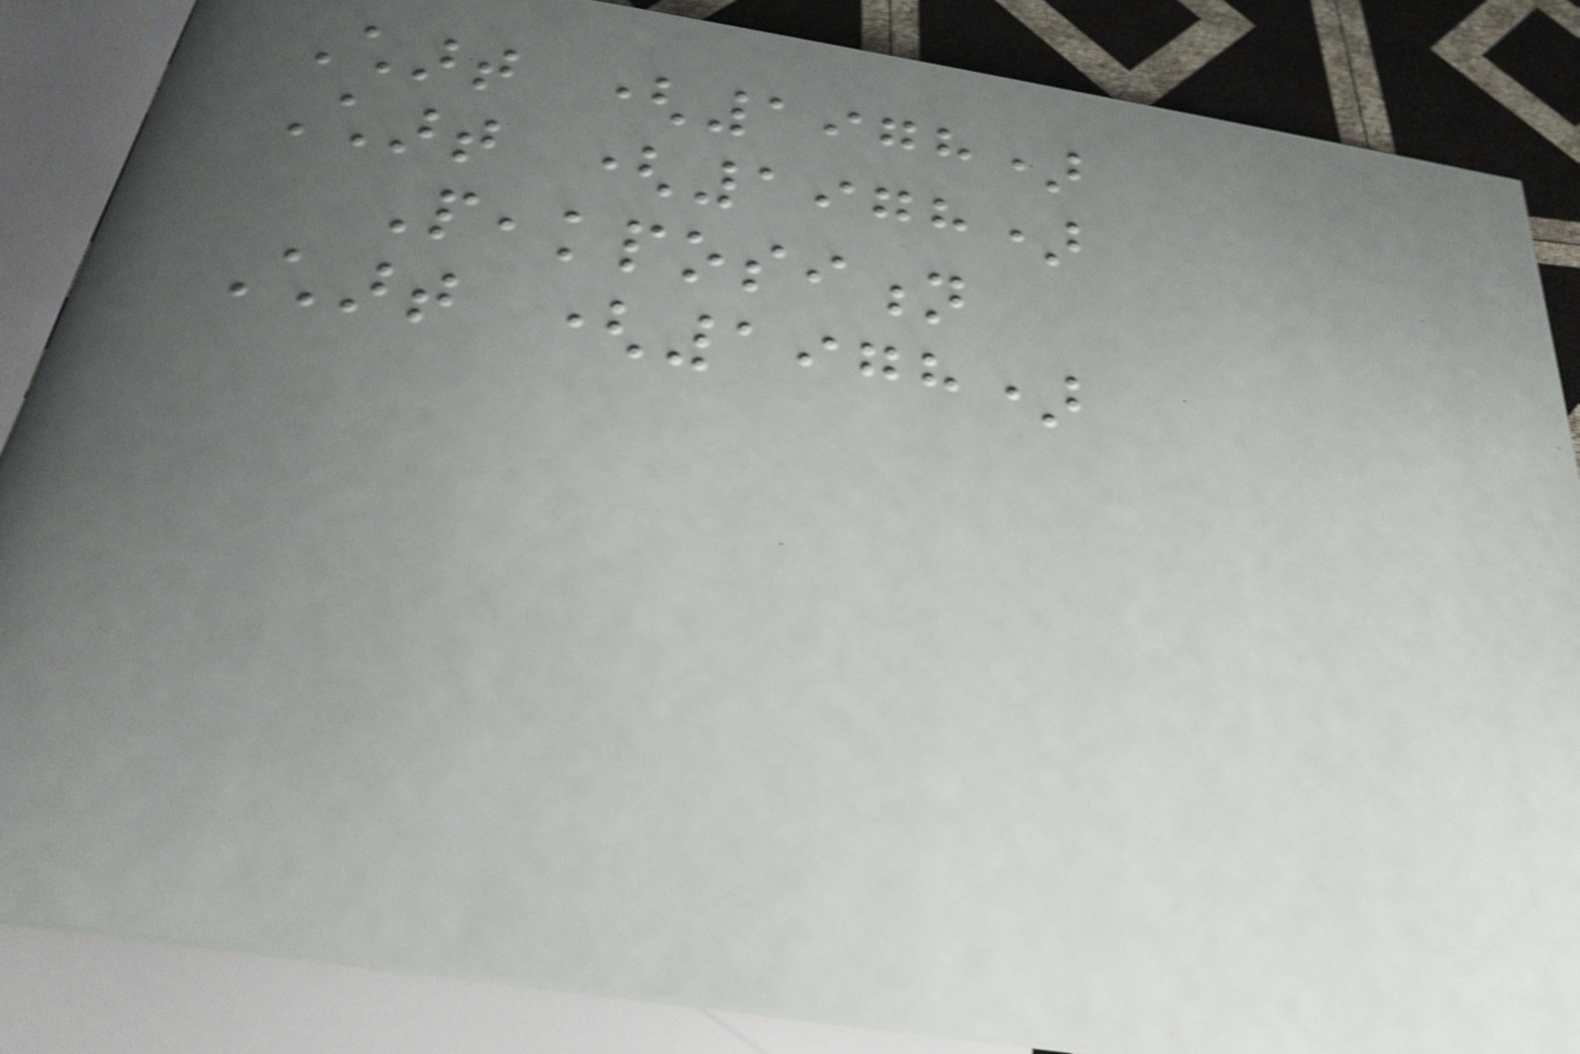Chart (1978)
Chart (1978)
Peakposition
Chart (1978)
